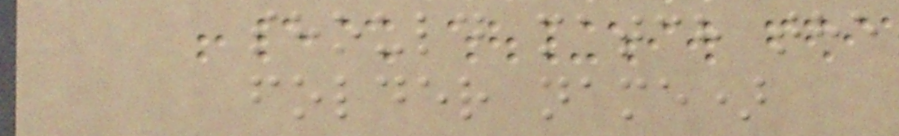should match the
folder name)
